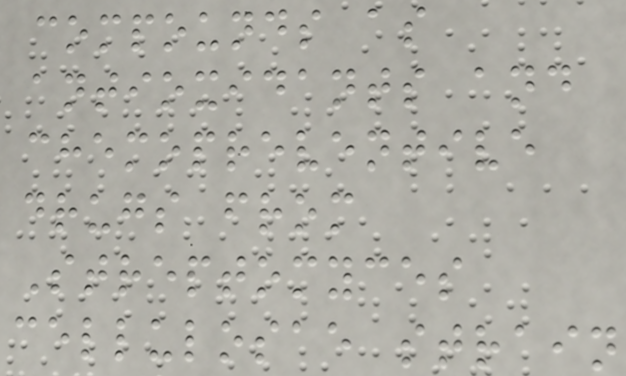compounds as
antioxidants and
chemopreventive
drugs from
Streptomyces
cellulosae strain
